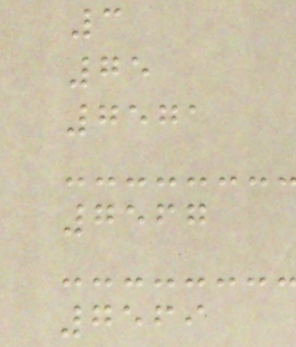3
75
7571
7567
7569
